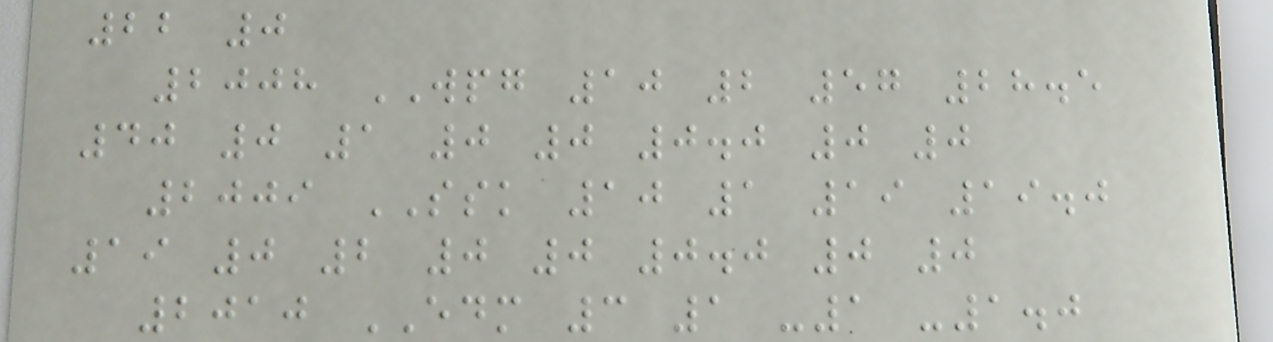22 0
2008 WPG 10 2 57 28.5
40 0 1 0 0 0.0 0 0
2009 SSK 10 1 19 19.0
19 0 2 0 0 0.0 0 0
2010 EDM 3 1 -1 -1.0
